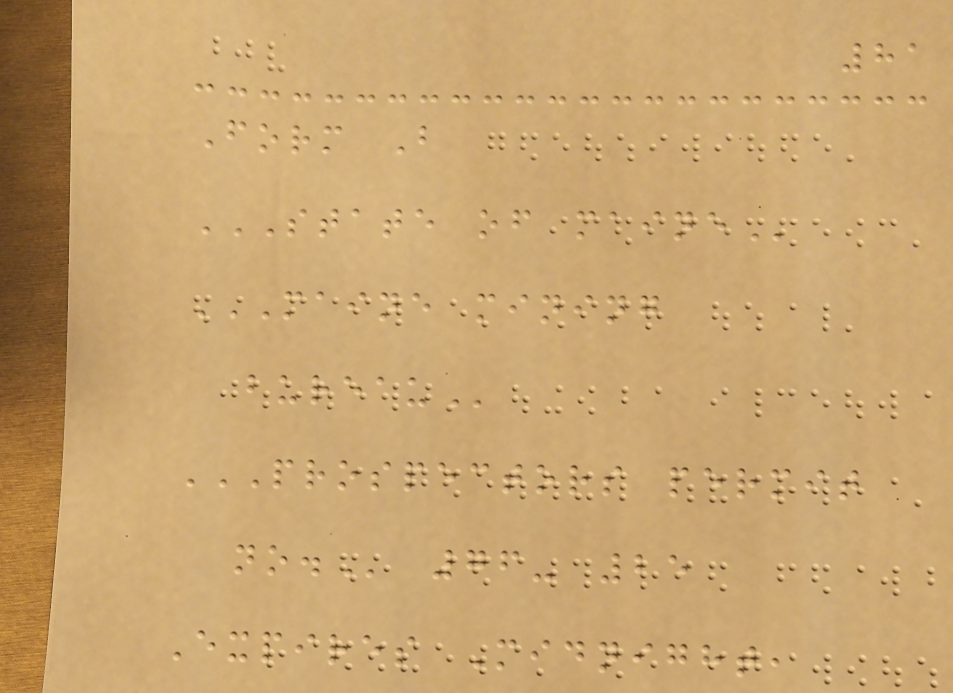81
Form B
STATE OF MAINE
MAINE MINING
BUREAU
PROSPECTORS PERMIT
NO. 76- 25
Expires Midnight,
